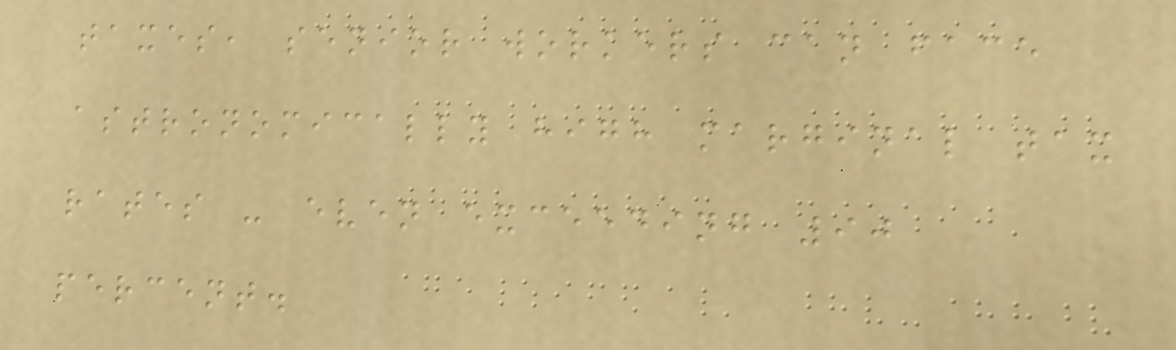taxes, senior workers can face
astronomically high marginal tax
rates - even exceeding 90
percent.
